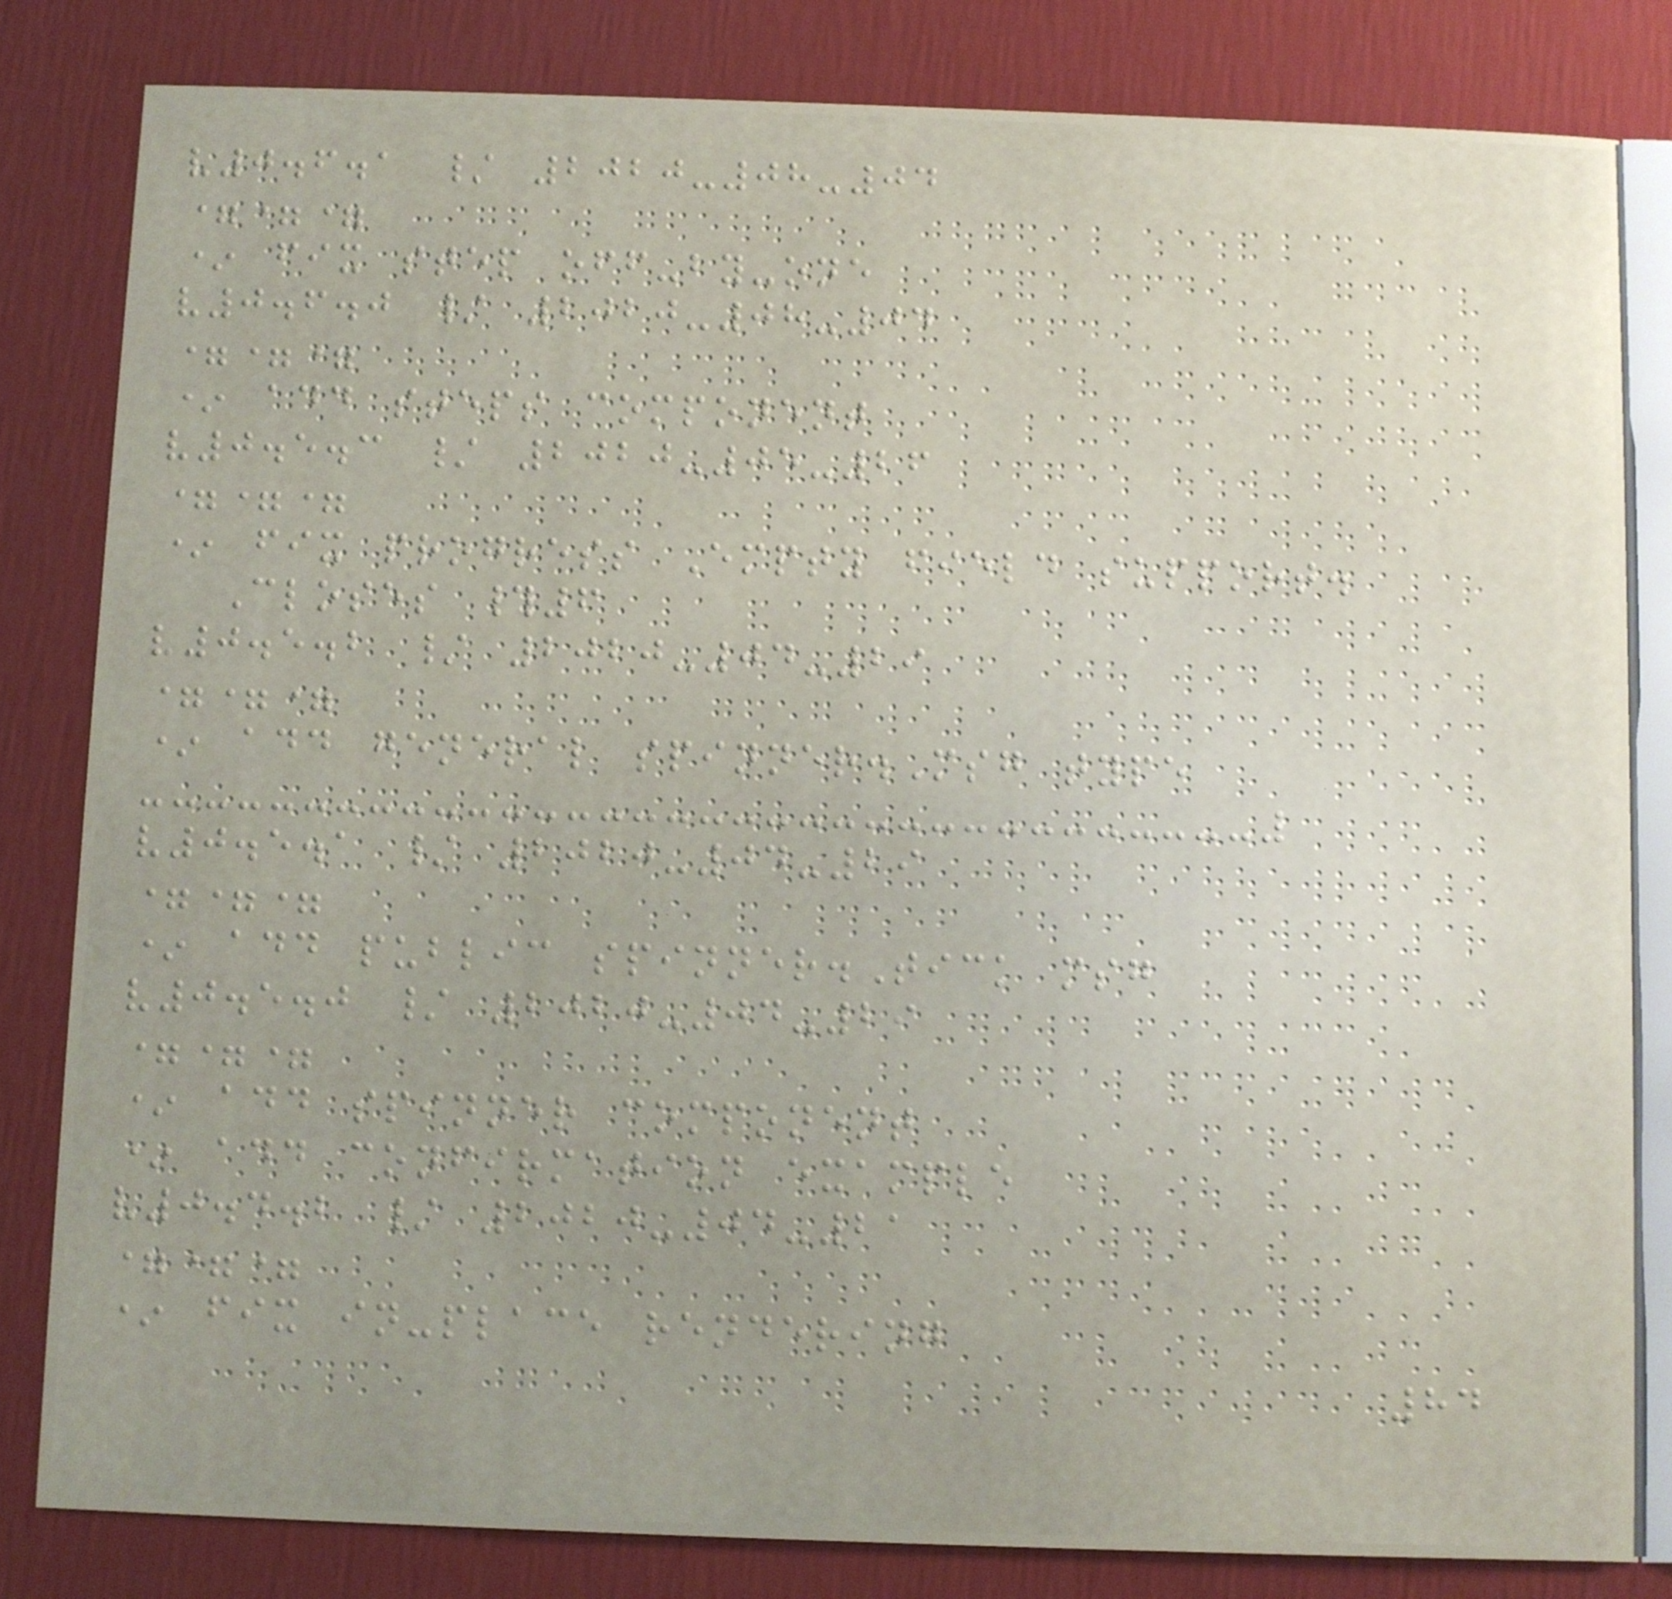v0.6.1 / 2020-08-04
===
* fix step off-by-one
v0.6.0 / 2020-08-04
===
* add steps component
v0.5.3 / 2020-05-26
===
* fix progress Empty field support.
Closes #6
v0.5.2 / 2020-04-29
===
* add general spinner.Msg type
v0.5.1 / 2020-04-29
===
* add public spinner.Tick msg
v0.5.0 / 2020-04-29
===
* add spinner component
* add confirmation example
v0.4.2 / 2020-04-21
===
* fix in-place rendering
84
